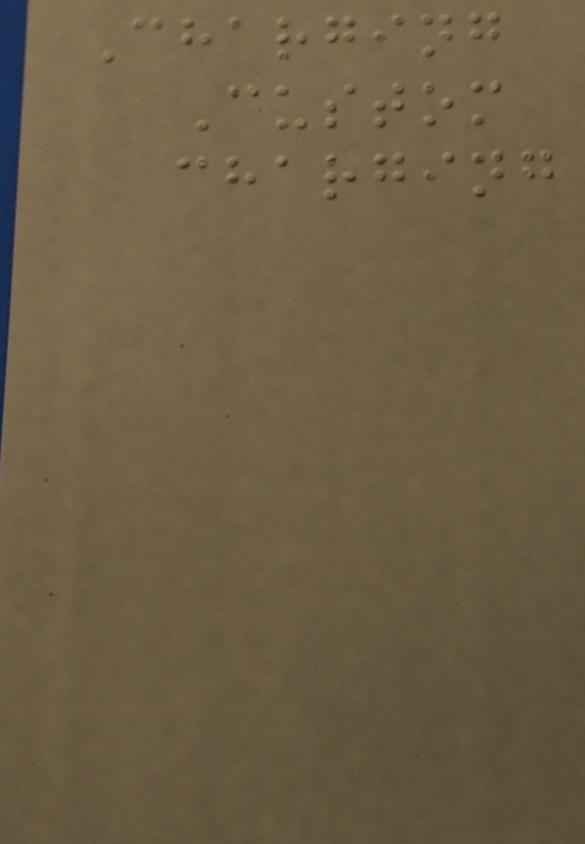Charging
Custom
charging
